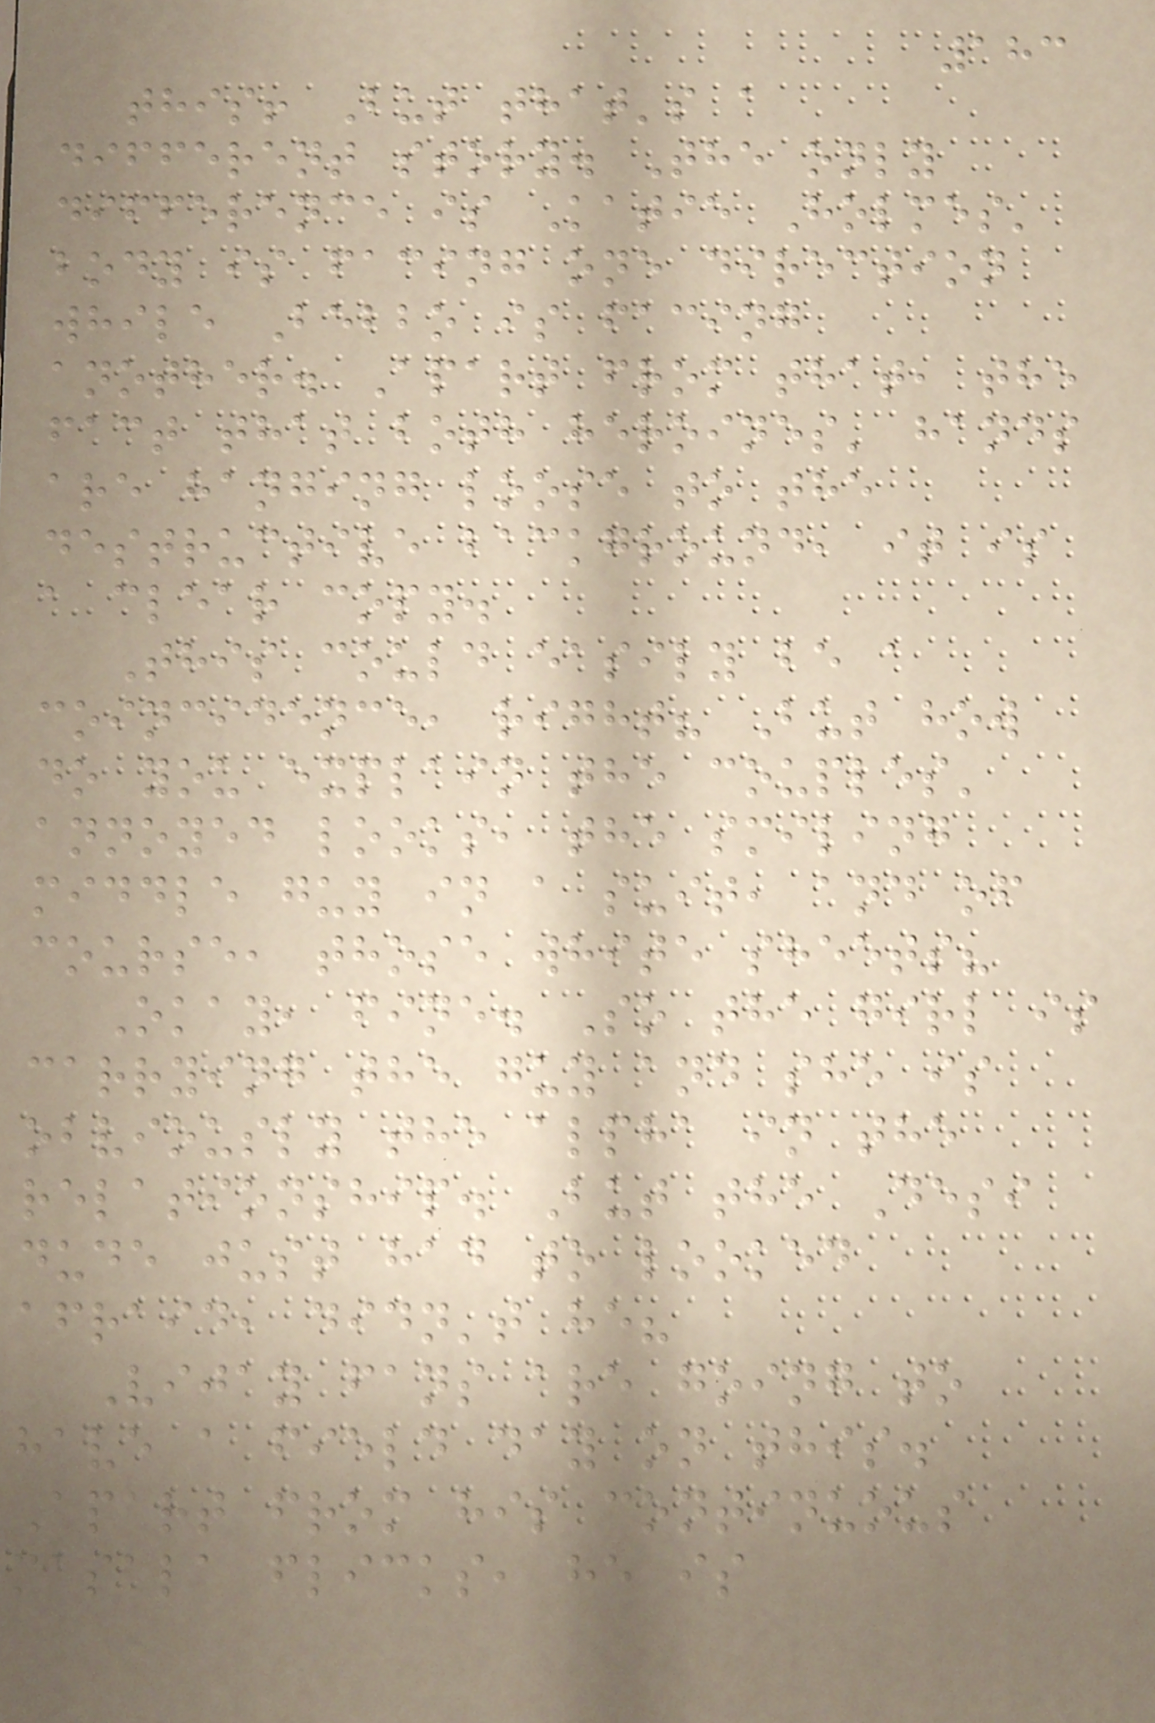183
this! But that's a
different story. The only
difference is Katie Holmes'
body is facing one direction
while Bebbo is facing
another. Apart from that, the
fact that both heroines' hands
are hanging loose to the
destructive background, it is
a clear copy.
This could easily be a
coincidence, right? But how
do you explain the couples'
annoyed looks, the smiling
middle guy in a suit, and of
course, those white sheets?
Okay, fine. So the girl is
carrying the guy and she is
obviously the alpha in the
relationship. But the Desi
dude just had to looked
afraid, didn't he?
Vijay fans are going to
have a field day on this.
Apart from his continuous
masala flicks, he is
